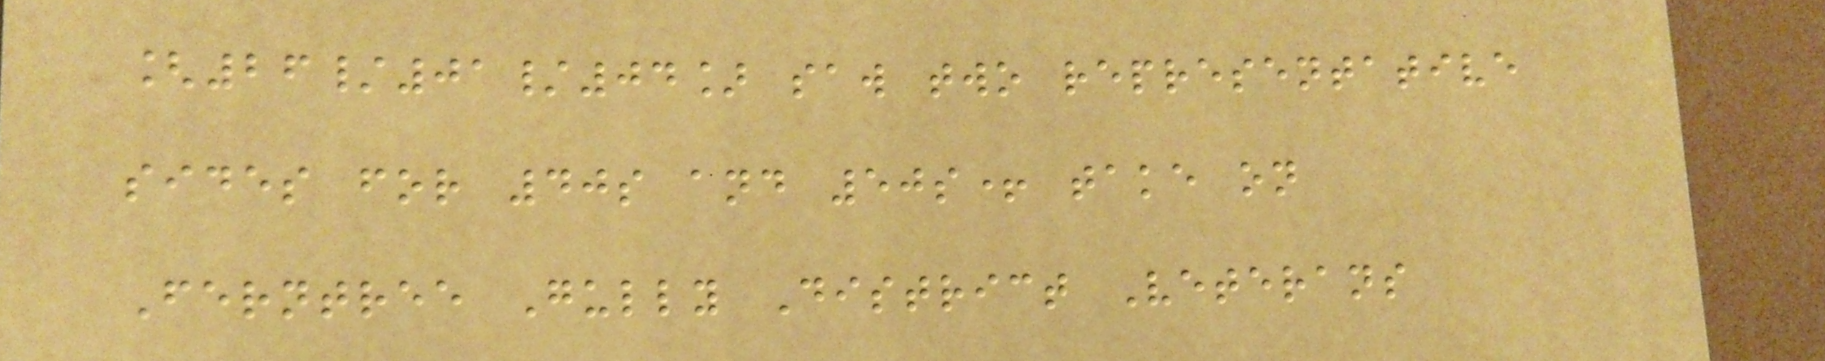[26/01/04] saw two representative
sides for 40s and 50s+ take on
Ferntree Gully District Veterans
